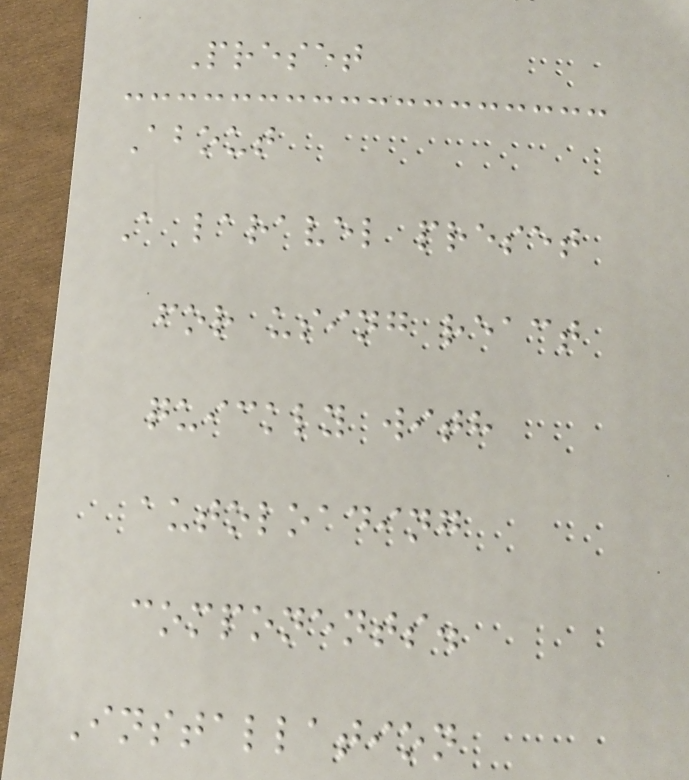Preset
About
A laravel preset
for using react
quickly with
autoloading
components.
Installation
